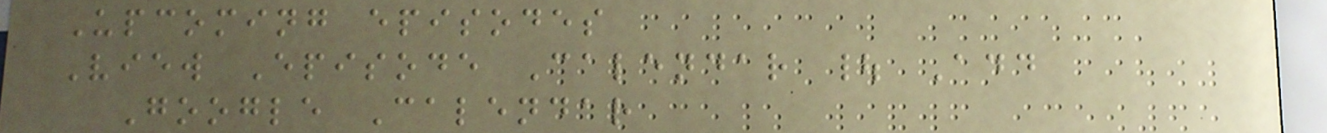Upcoming episodes
View Episode Calendar | Add
Google Calendar
